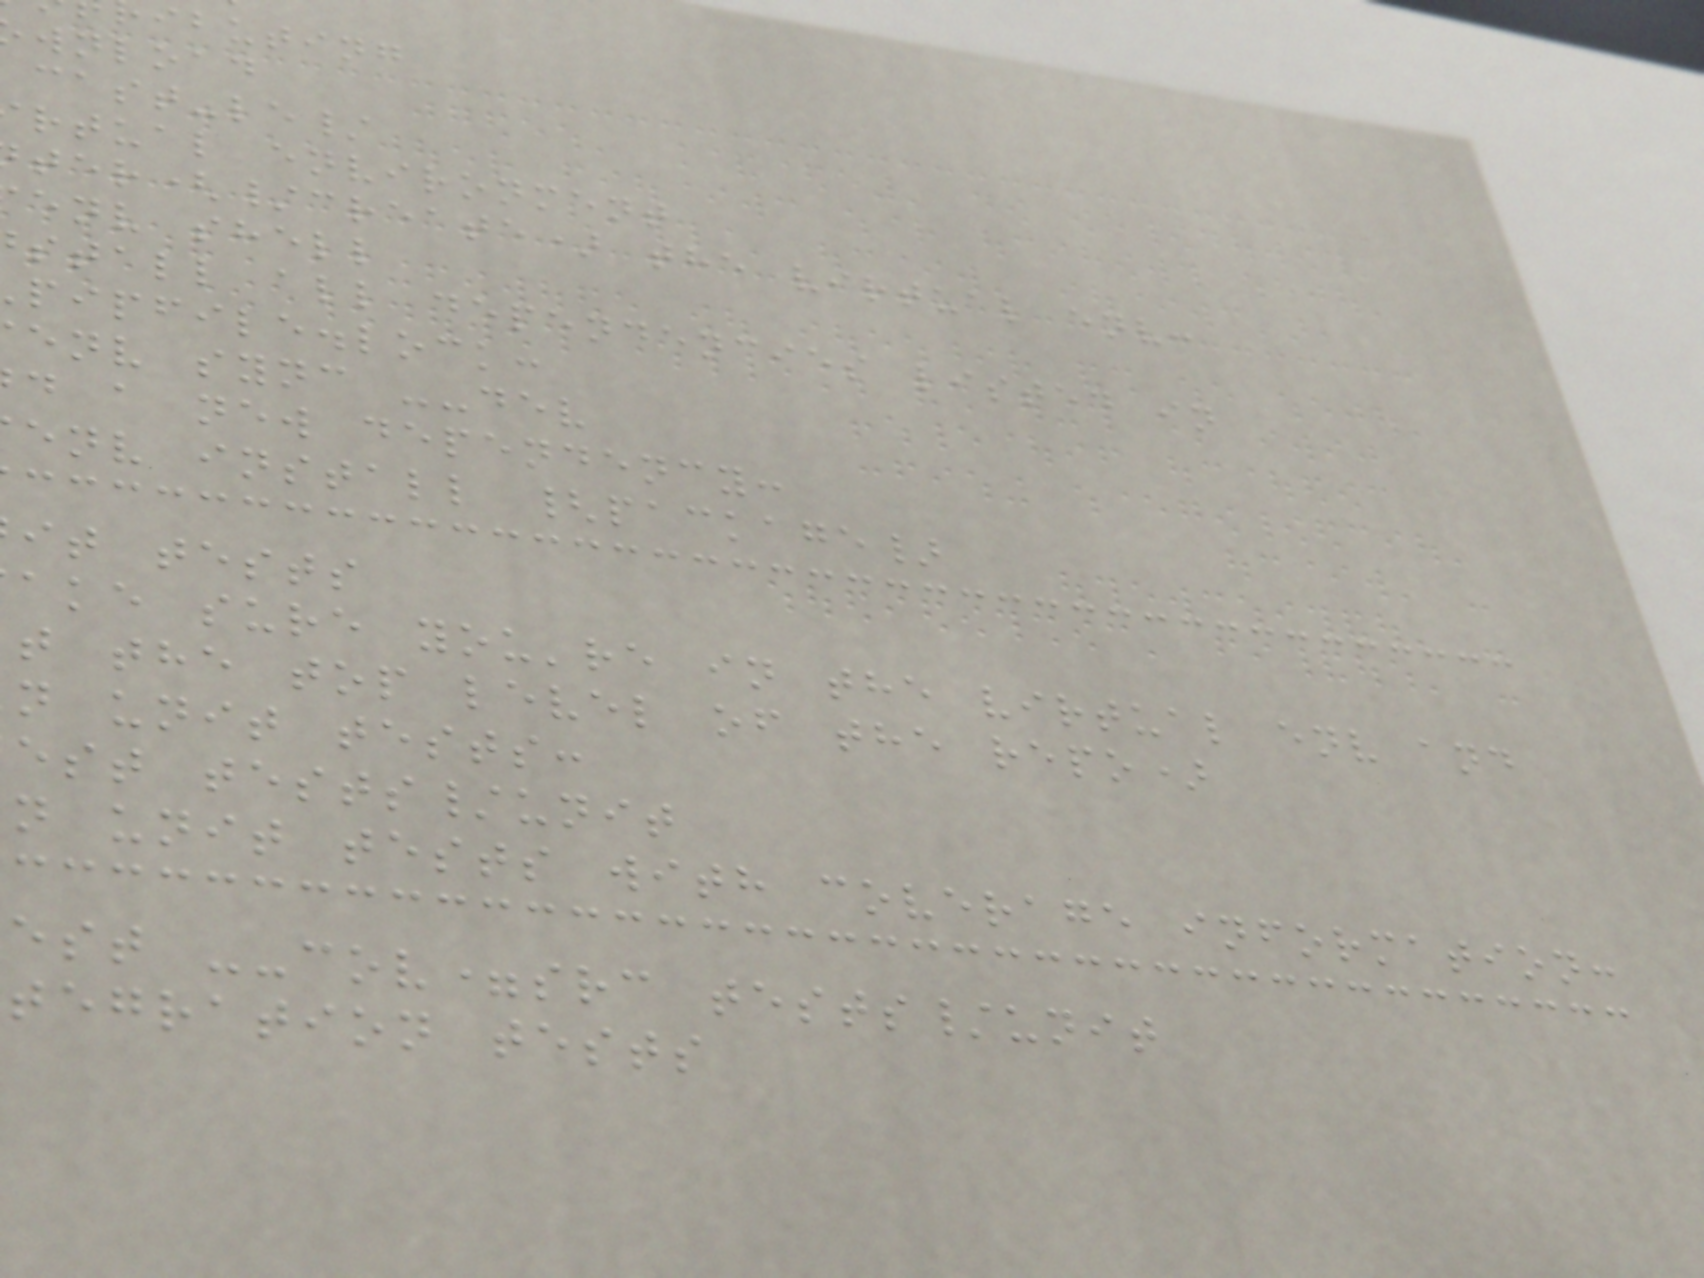ibuting
wnload
cast-le/
rtual environment
ter(/create) the virtual env:
env shell
stall all dependencies listed in
pipfile.lock:
env sync --dev
d a new dependency:
env install {package}
it tests
ake sure you're in the virtual env and
t the top level of the repo)
n unit tests:
est tests/unit
n unit tests with coverage information:
est --cov=src tests/unit
tegration tests
